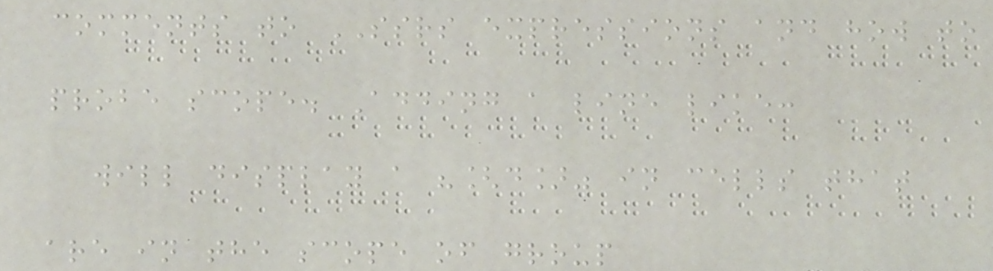comments to SSRS expressions and how to
probe scope. Adding a line like:
will display a "[d]" in cells that
are in the scope of group
